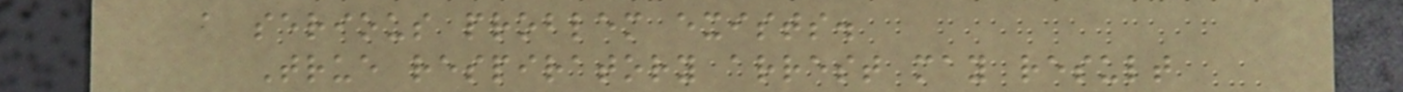a serious problem exists.
True respiratory arrest may result
